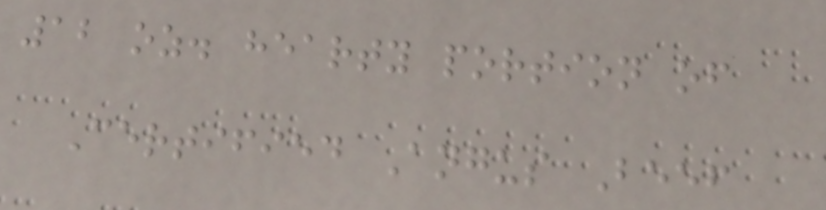12 oz. hearty portion of
Certified Angus Beef
